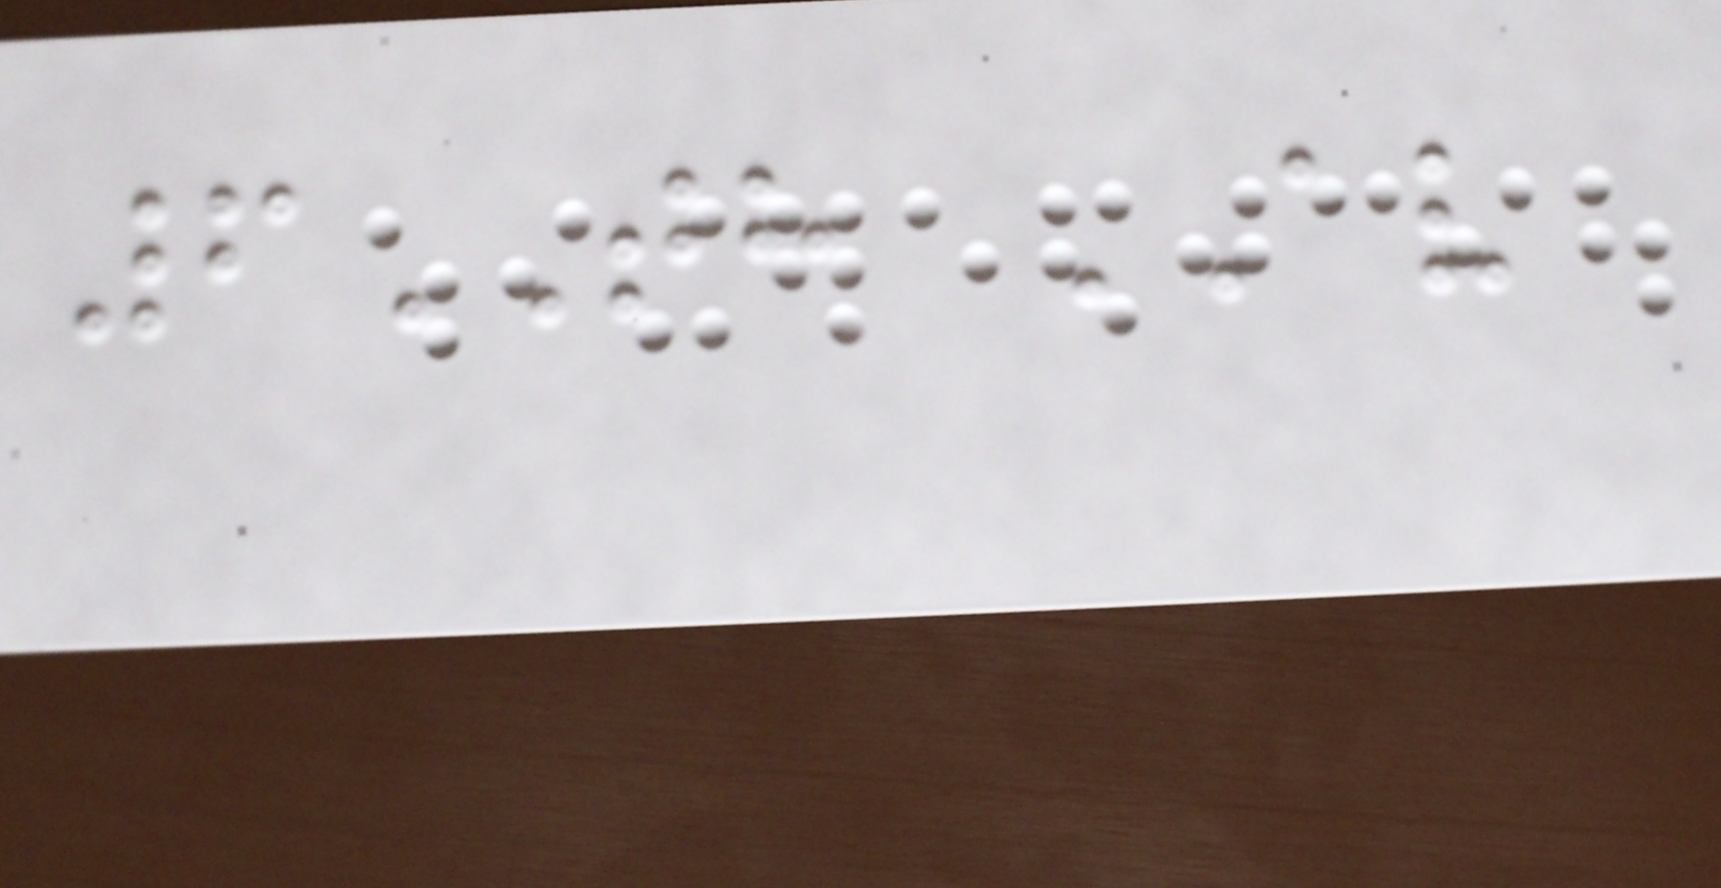6TH AV
